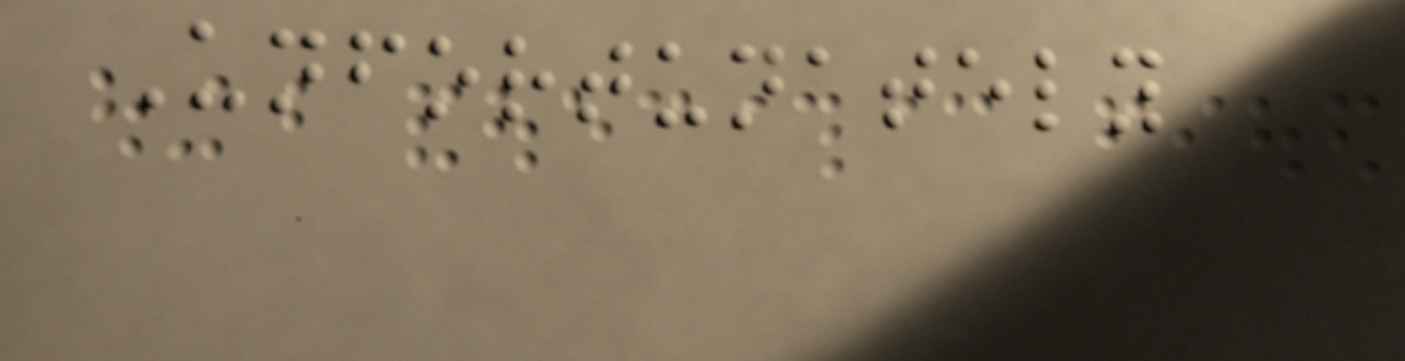Unfortunately
